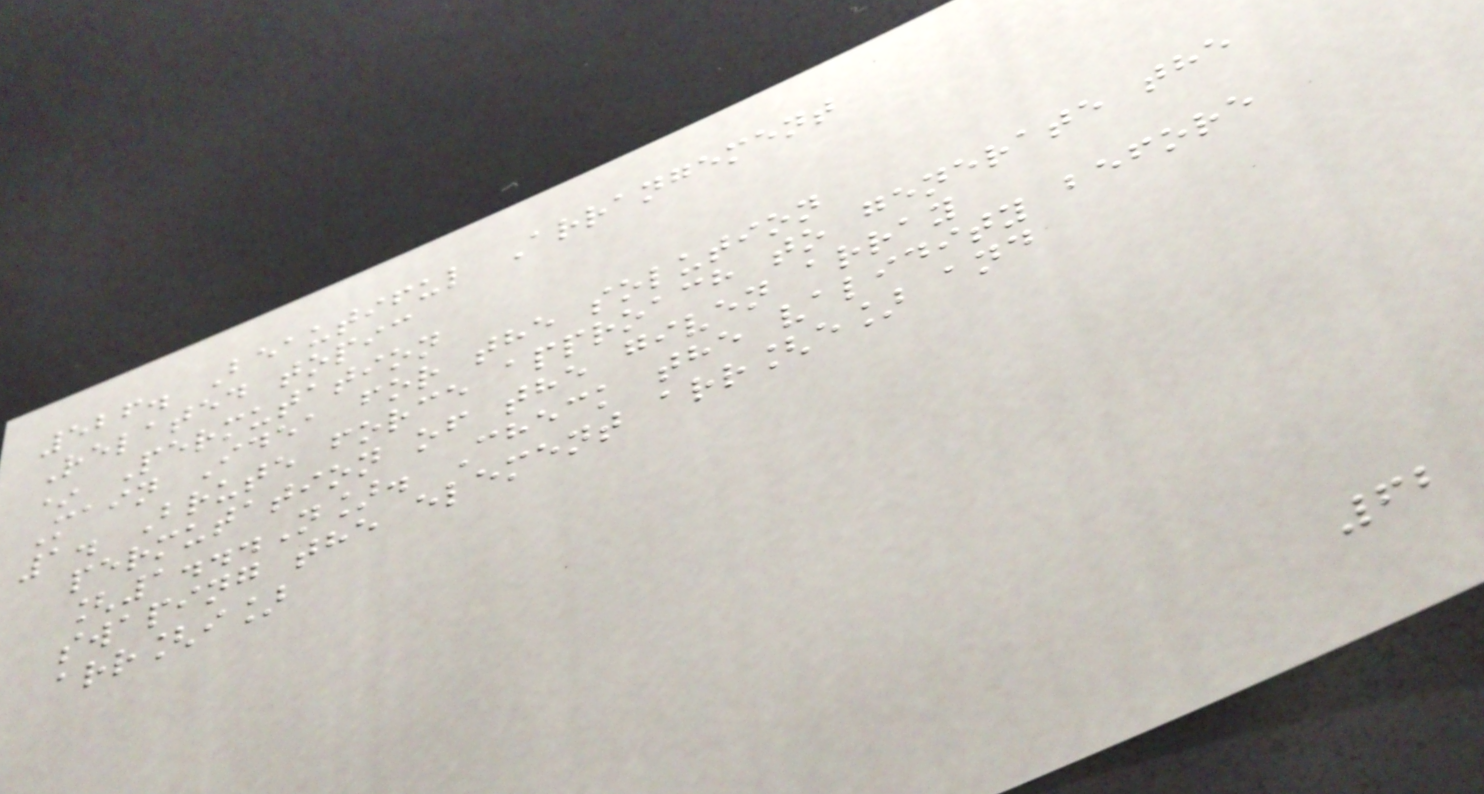526. Beautiful Arrangement
Related topic
* Permutation
Main Idea for the solution
1. Brute force approach to generate the
permutation of the given array
[1...N]. Check the validity before
swaping the element arr[e] and
arr[i]
62
